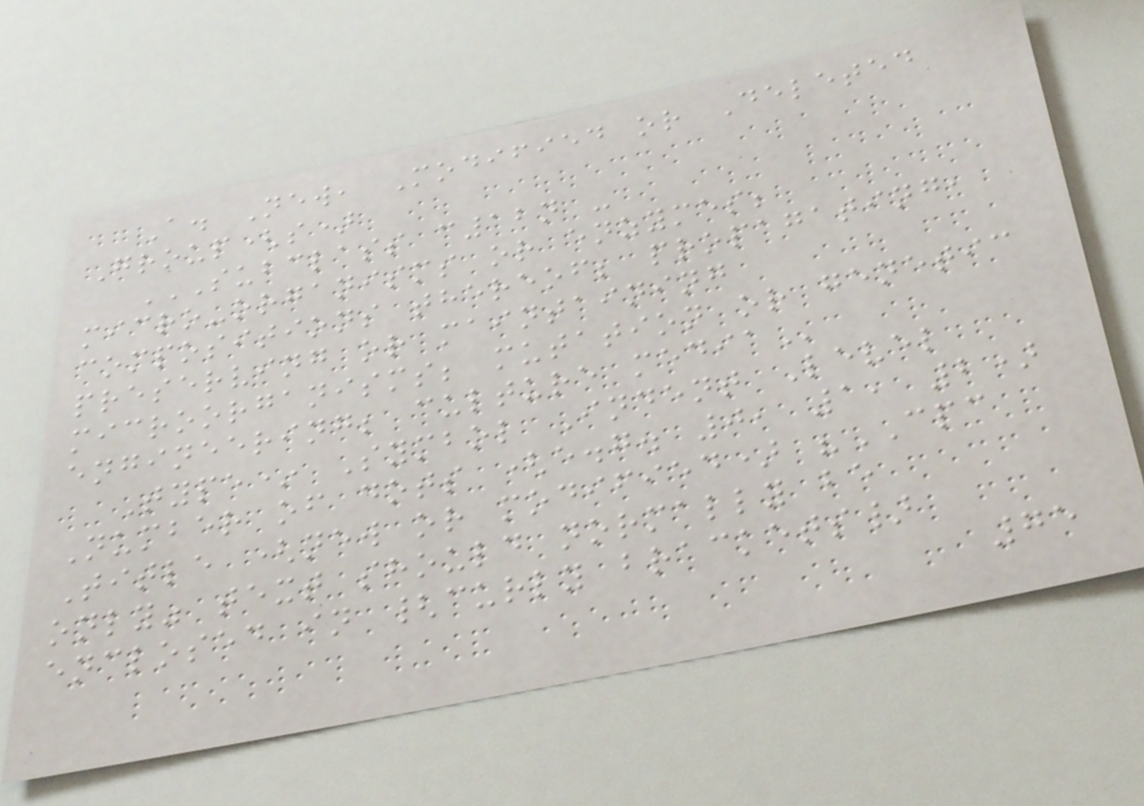A. New, Modified or Deleted
Group(s)
SUBCLASS C12N -
MICRO-ORGANISMS OR ENZYMES;
COMPOSITIONS THEREOF; PROPAGATING,
PRESERVING OR MAINTAINING
MICROORGANISMS; MUTATION OR GENETIC
ENGINEERING; CULTURE MEDIA
Type* Symbol Indent Level
Number of dots (e.g. 0, 1, 2)
Title (new or modified) "CPC
only" text should normally be
enclosed in {curly brackets}
75
